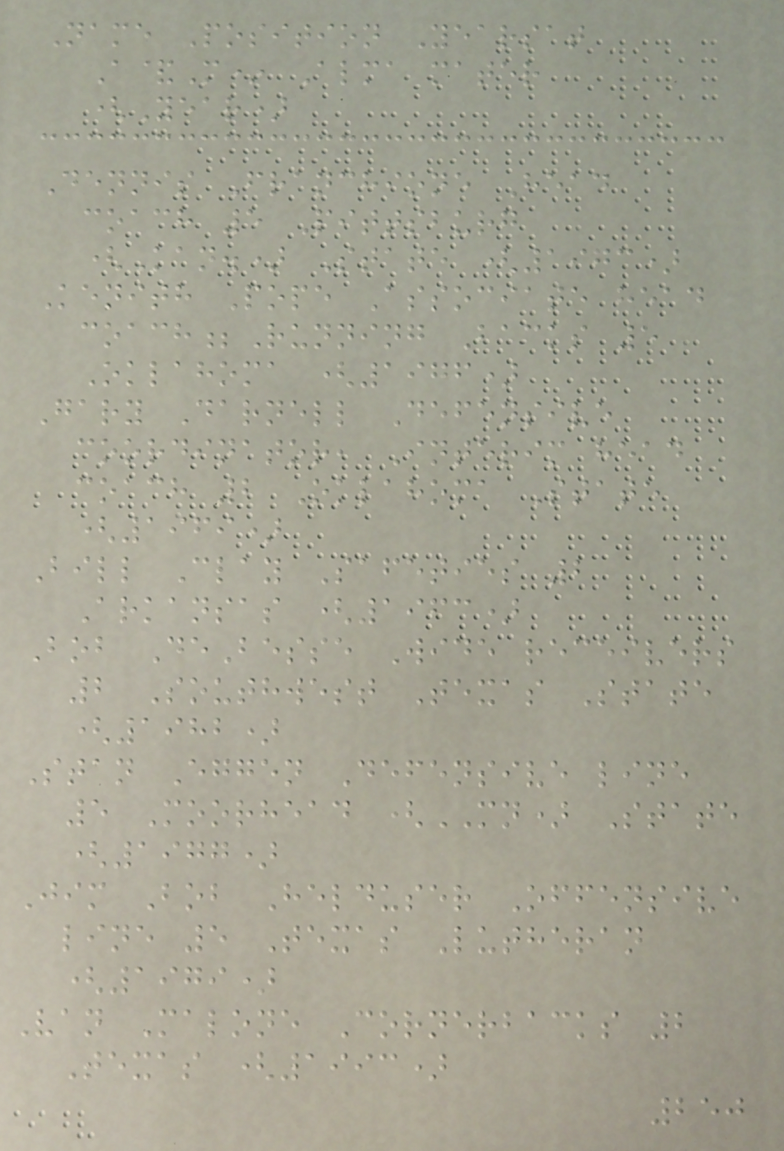Name Position Yearsat
A&M* Alma mater
(Year)
Dennis Franchione Head
coach 5 Pittsburg
(Kan.) State (1973)
Kenith Pope Associate head
coach;Running Backs 5
Oklahoma (1976)
Gary Darnell Defensive
coordinator, Interim head
coach 2 Oklahoma State
(1969)
Bill Clay Safeties 2
Arkansas (1963)
Bob DeBesse Wide receivers
2 Southwest Texas State
(1982)
Stan Eggen Defensive line
5 Moorhead (MN) State
(1977)
Jim Bob Helduser Offensive
line 5 Texas Lutheran
(1979)
Van Malone Cornerbacks 2
Texas (1993)
250
